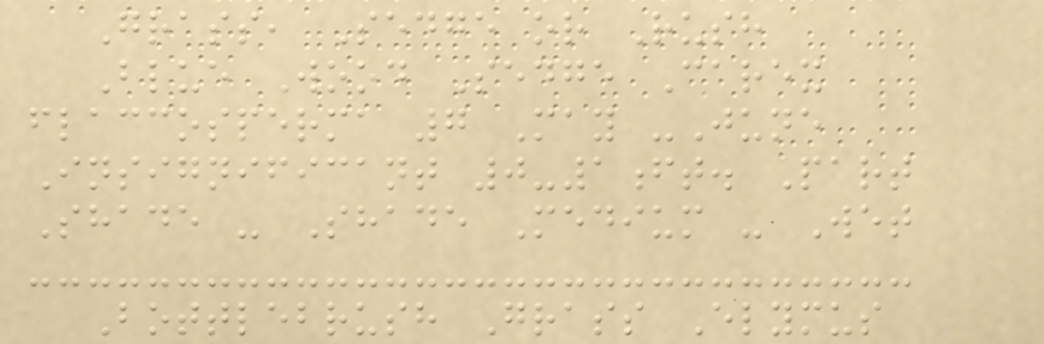Grass, Sedge or Rush
Blue Wood Sedge Carex
flaccosperma 7 May -June
Insignificant 0-1ft. Part
Shade - Shade Medium - Wet
Bottlebrush Grass Elymus
